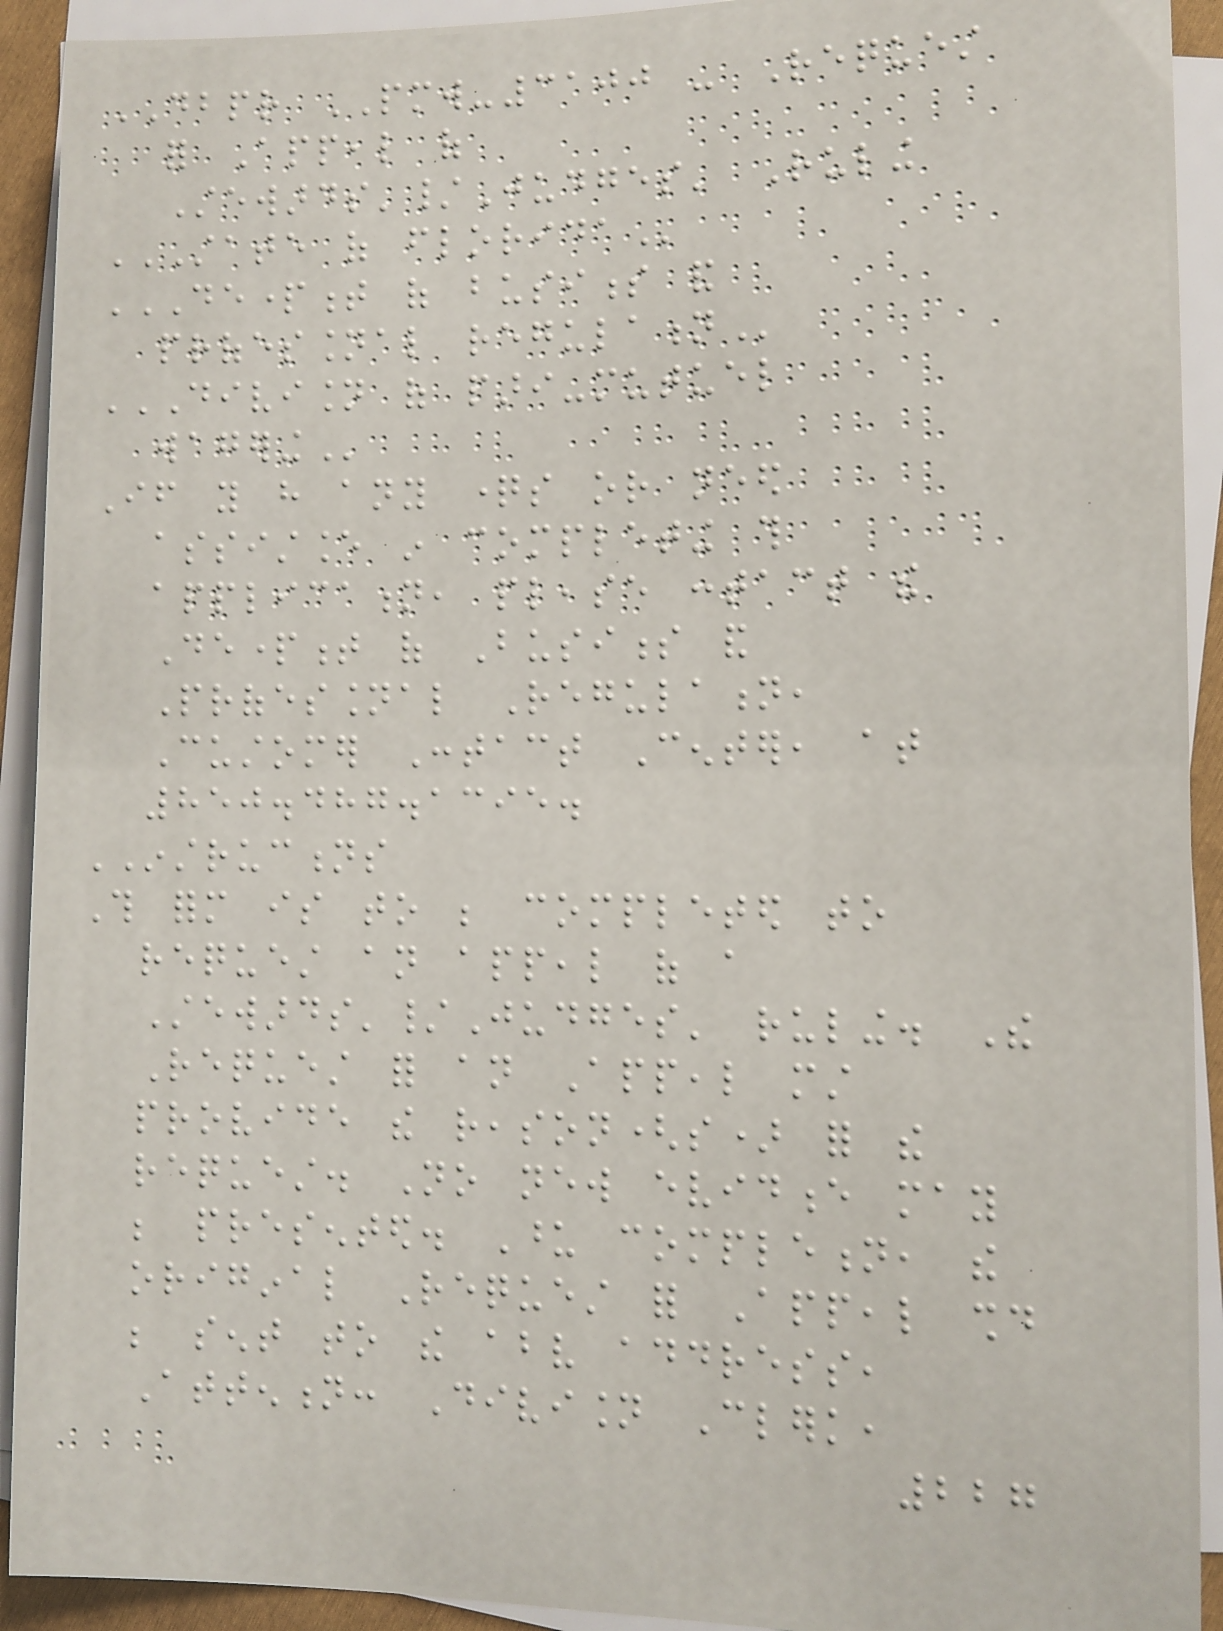DBPR PMW-3100 - Request
for Appeal of
Stewards'/Judges' Ruling
STATE OF FLORIDA
DEPARTMENT OF BUSINESS AND
PROFESSIONAL REGULATION
DIVISION OF PARI-MUTUEL
WAGERING
If you have any questions or need
assistance in completing this
application, please contact the
Department of Business and
Professional Regulation,
Customer Contact Center, at
850.487.1395.
INSTRUCTIONS
This form is to be completed to
request an appeal of a
Stewards'/Judges' ruling. The
Request for an Appeal must
provide the reason(s) for the
request. No new evidence may
be presented. Upon completion, the
original Request for Appeal should
be sent to the above address,
Attention: Division Clerk,
227
